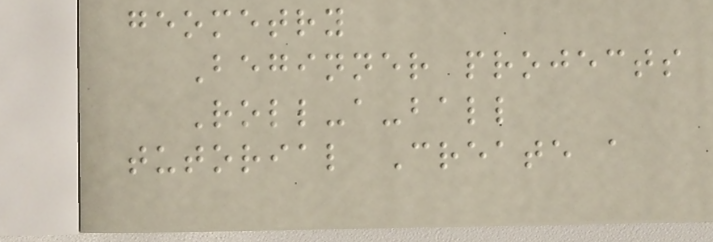geometry
Beginner projects
Roll-a-ball
tutorial Create a
